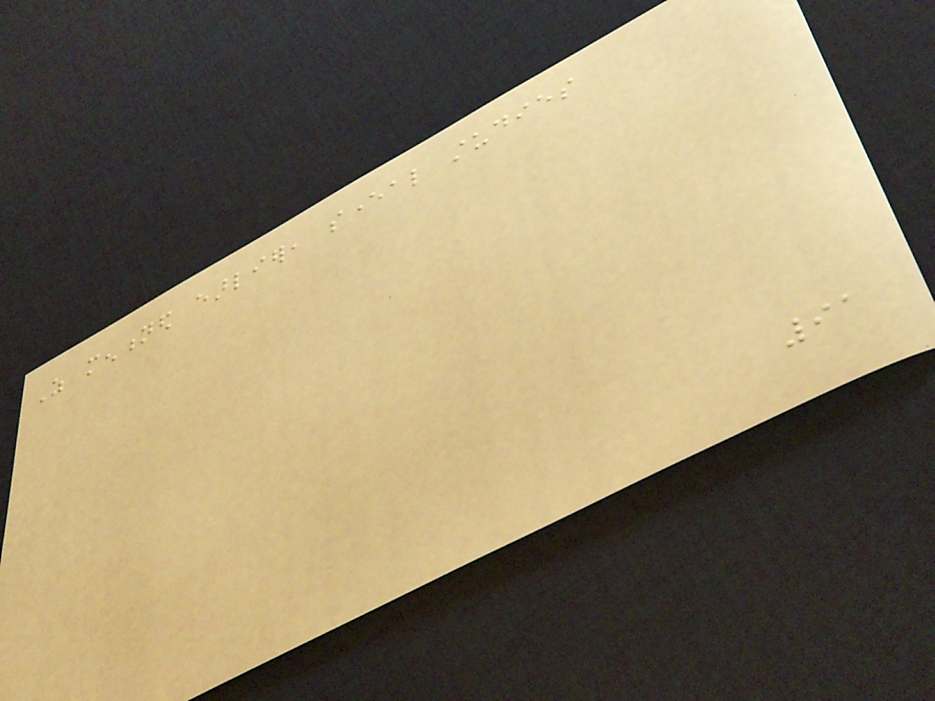As mentioned earlier, several studies
91
